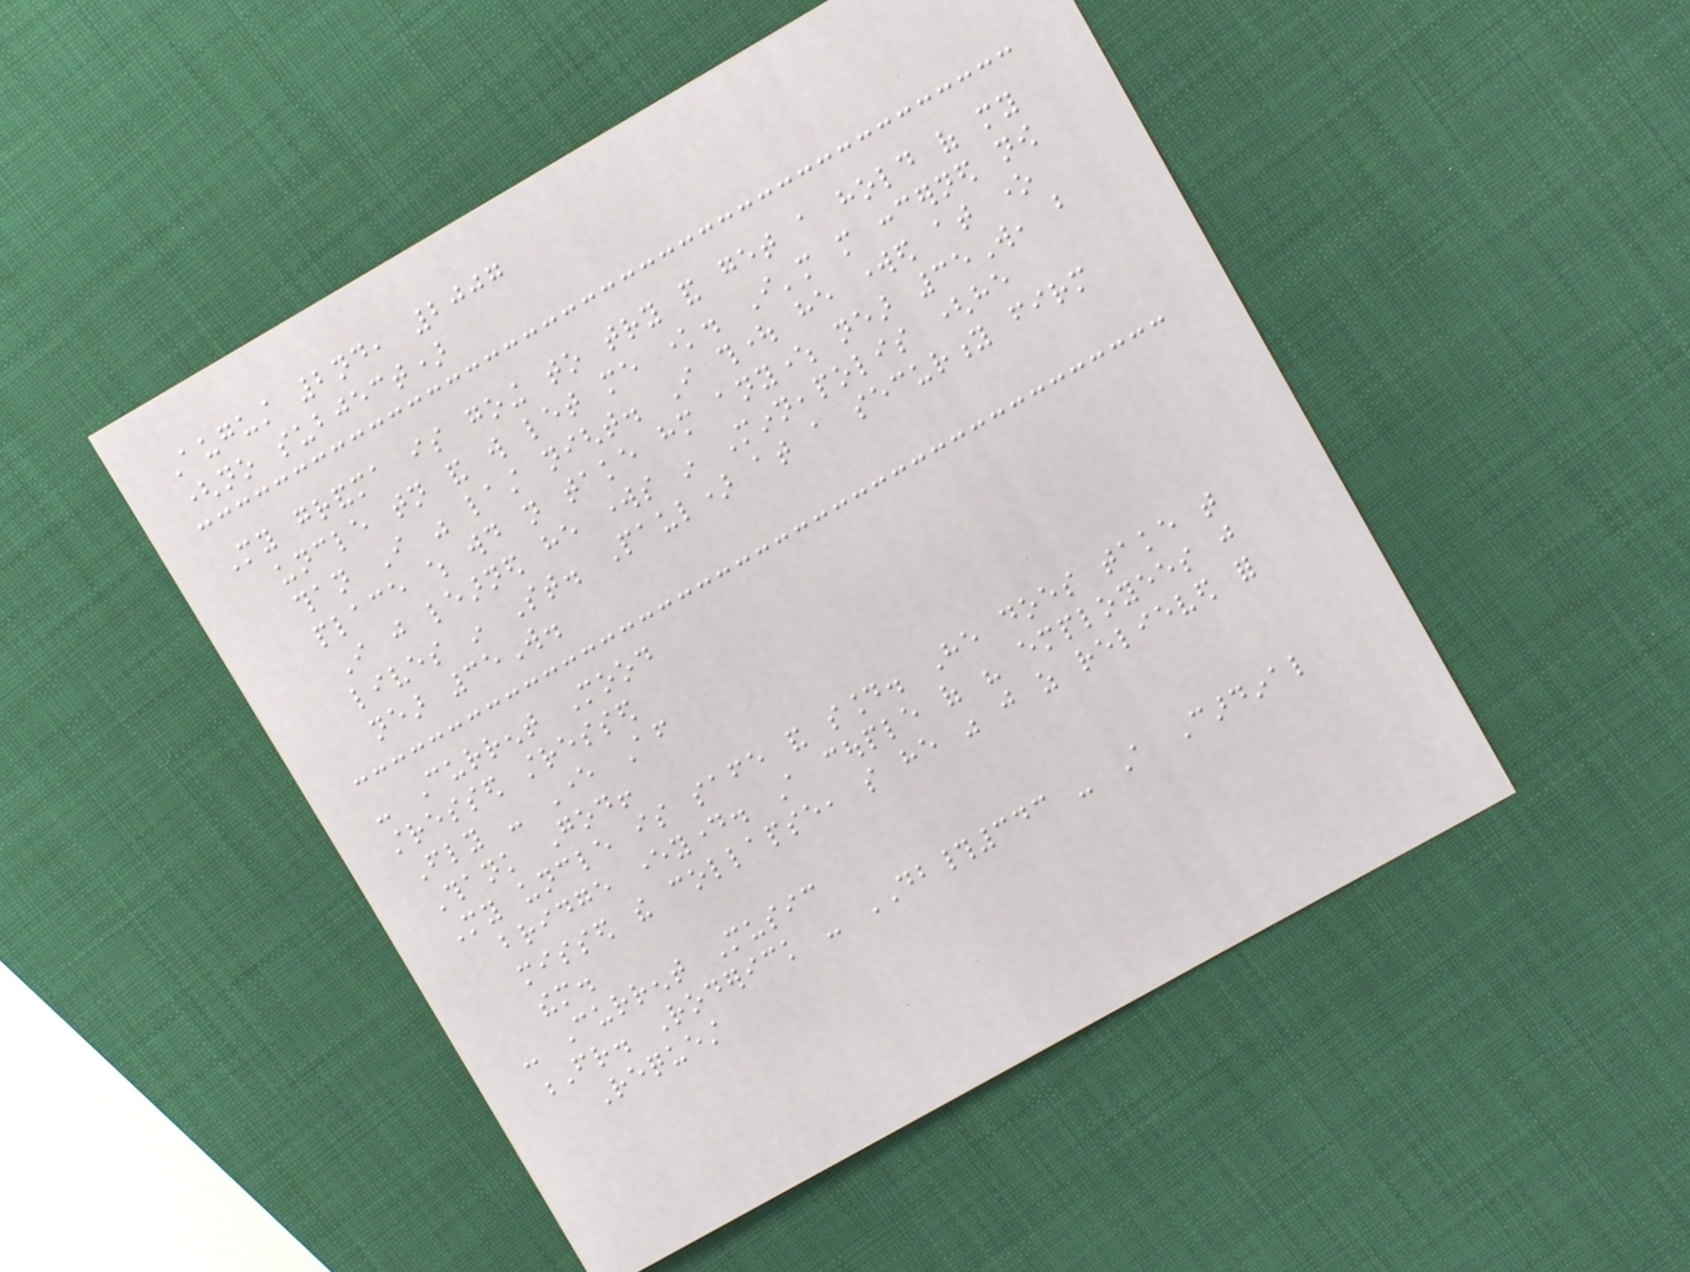August 2nd, 2007
(no subject)
My grandma is going to try and get a hold of my
uncle tonight and will let me know. I'm more concerned now
than I was last night. I thought he worked at one
place which would not take him anywhere near 35W, but
I just learned he works in Minneapolis (he
lives in St. Paul) at a security firm
near 35W.
- Current Mood
stressed stressed
Fly - Ever After
Thank God!
My uncle is safe and sound. He does take that
bridge everyday. A couple of his employees just
missed the collapse, so he was just as relieved for
them.
- Current Music
Fr. Roderick - DB#343 - A Cardinal
Request
